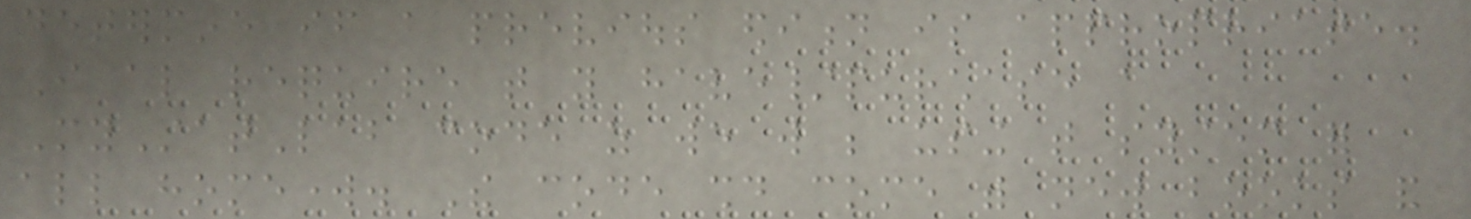determine if a previous edition is appropriate.
I also require that you have/purchase a
MyStatLab code as we will be using that system for
all homework. The code should come with new books and
